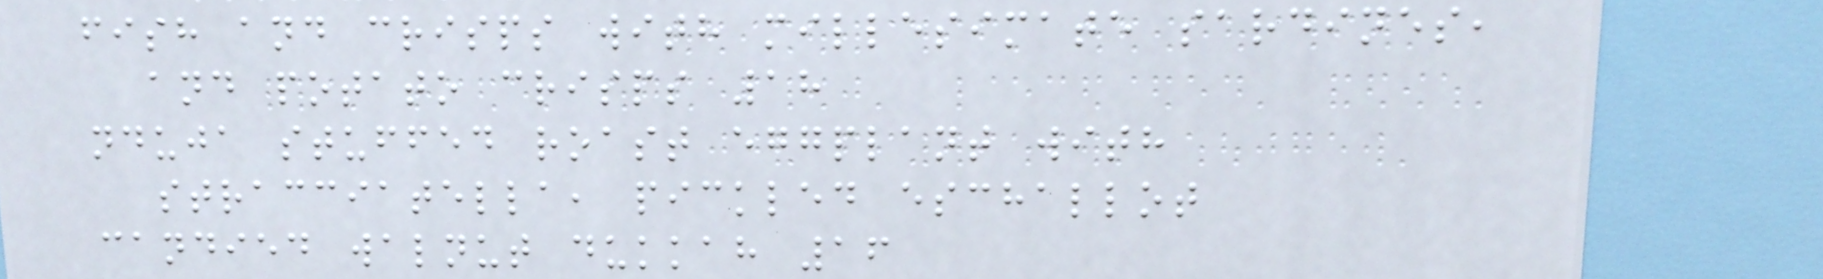fish and crisps with millesimate sardines,
and potato crisps 18
nduja stuffed roast eggplant with
stracciatella, pickled eschallot
candied walnut dukkah 16
